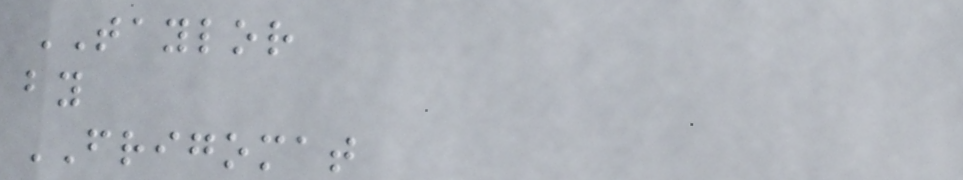TAYLOR
by
FRIGOMAT
